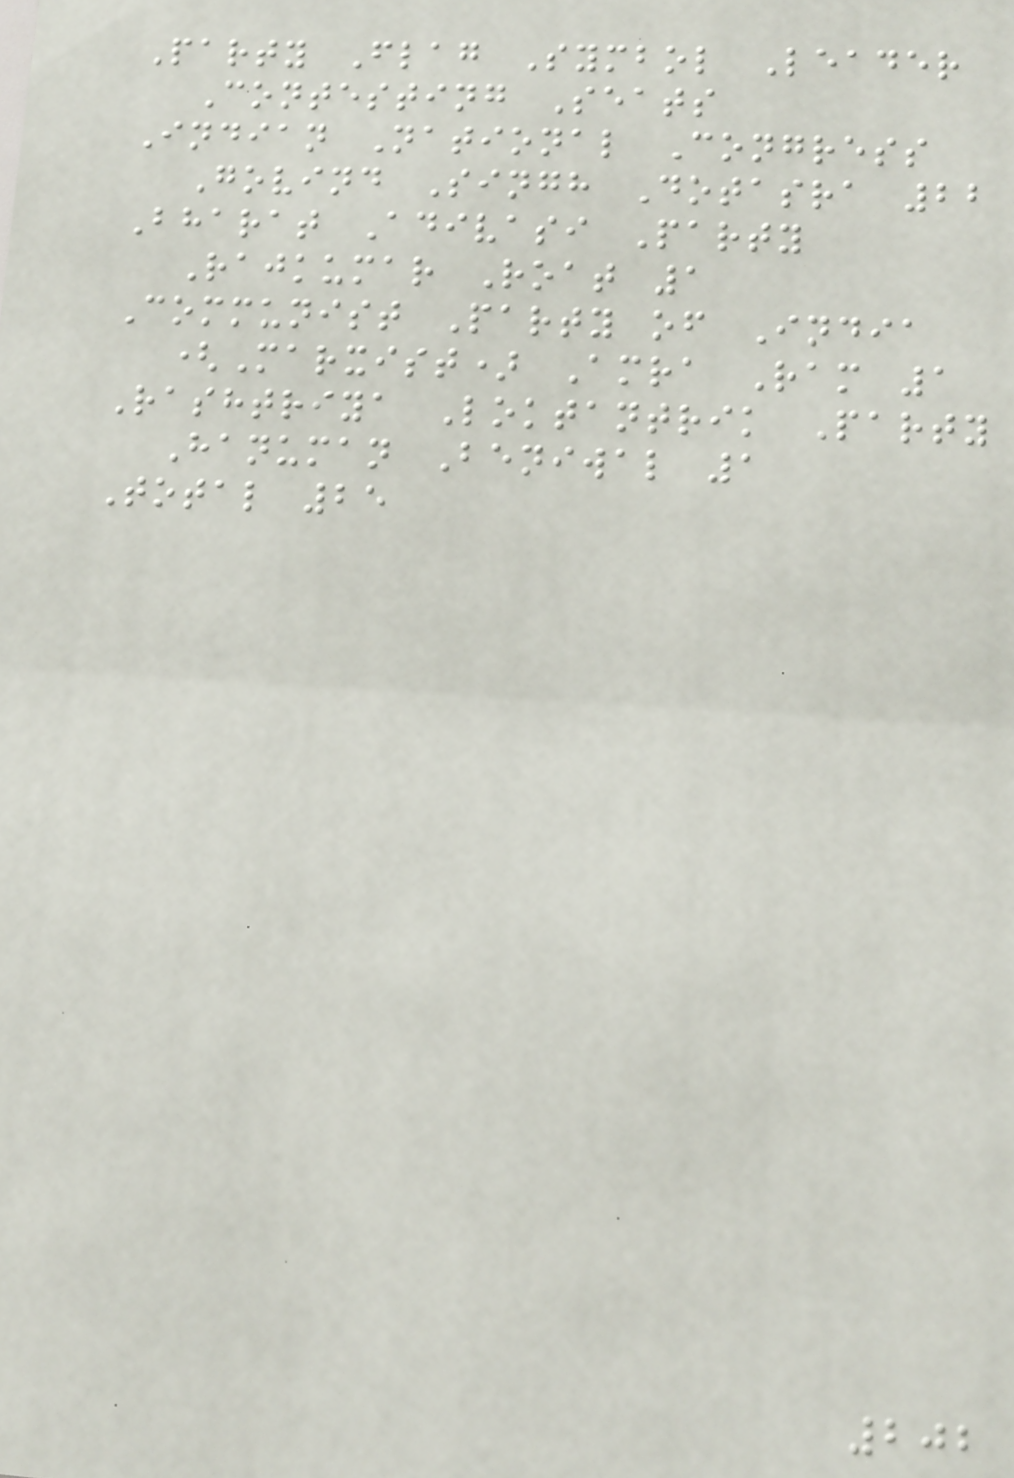Party Flag Symbol Leader
Contesting Seats
Indian National Congress
Govind Singh Dotasra 22
Bharat Adivasi Party
Rajkumar Roat 1
Communist Party of India
(Marxist) Amra Ram 1
Rashtriya Loktantrik Party
Hanuman Beniwal 1
Total 25
202
